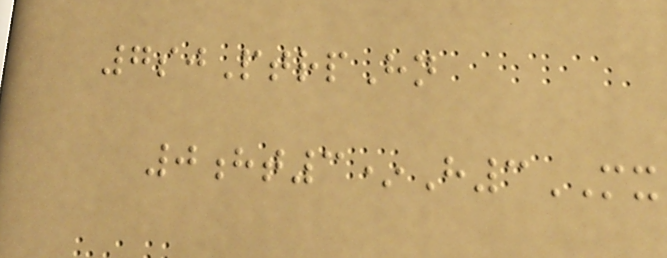7sjPtrpHn
0ht3*H3MX
